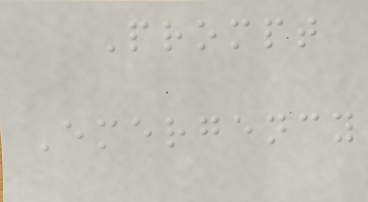Prompt
Emergency
